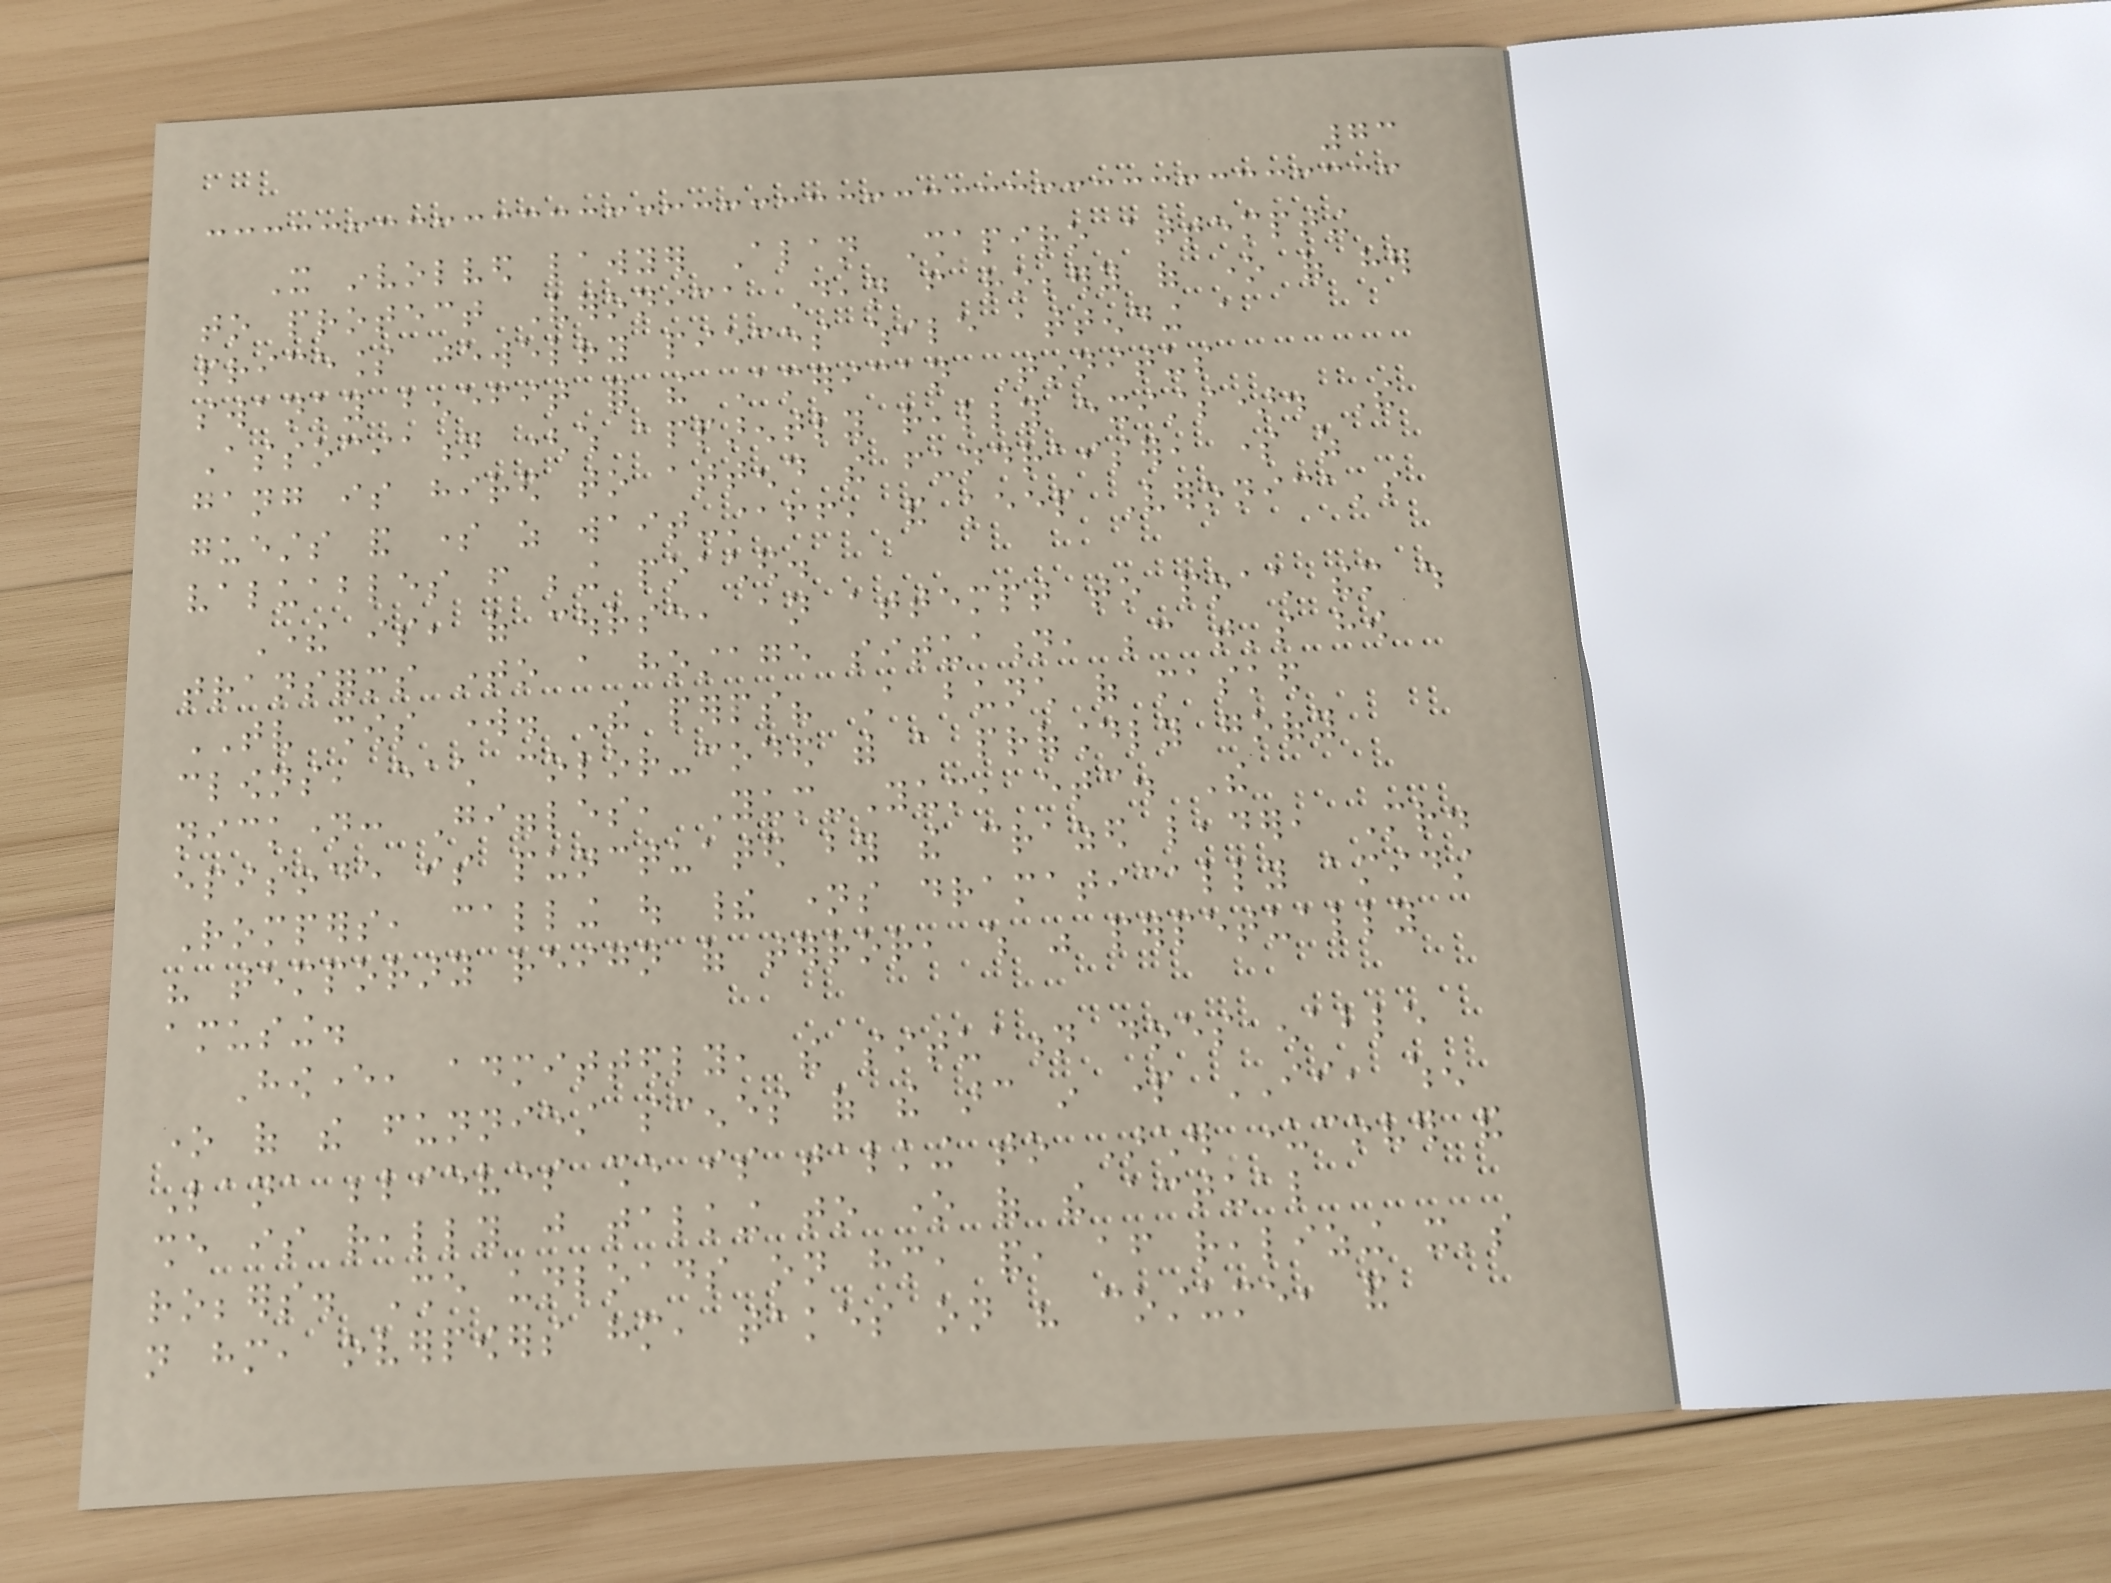73
It involved lawyer Alan Shapiro attempting
to protect Veronica Dean from robbery of one of her
priceless jewelry pieces while attending a
swanky benefit for the American Tinnitus
Association (which apparently really exists). The
gang is hired to attend the fundraiser, some as
guests and some as wait-staff, and keep Veronica's
valuables from being poached.
There is, of course, an attempt to poach them which
transforms into a hostage situation, because that's how
TV shows work. The perps? A bunch of masked
clowns, each color-coded with a profoundly goofy
nickname: Giggles, Yum-Yum, etc. The
episode is punctuated by the crazed leader, Mr.
Rompers, calling out their names dramatically amidst
his temporary reign of terror, which was perpetually
amusing.
However, admittedly, the situation does enable
one of the funniest scenes of the arc in part II, when
Lana believes she is talking to Archer undercover and
she is really just talking to one of the actual
robbers. She unloads on him, and, after realizing it's
not him, overpowers him, takes on his costume, and
